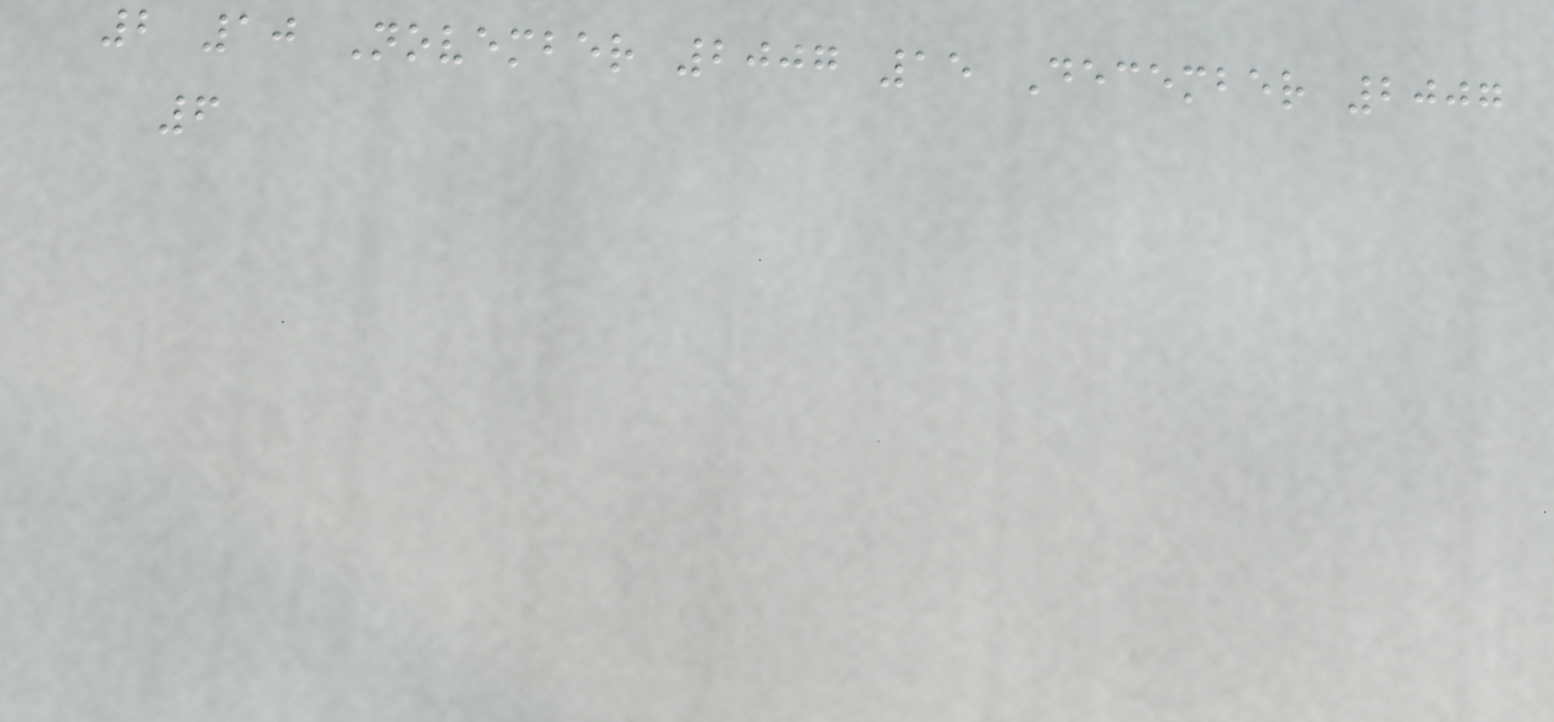2 10 November 2007 15 December 2007
6
